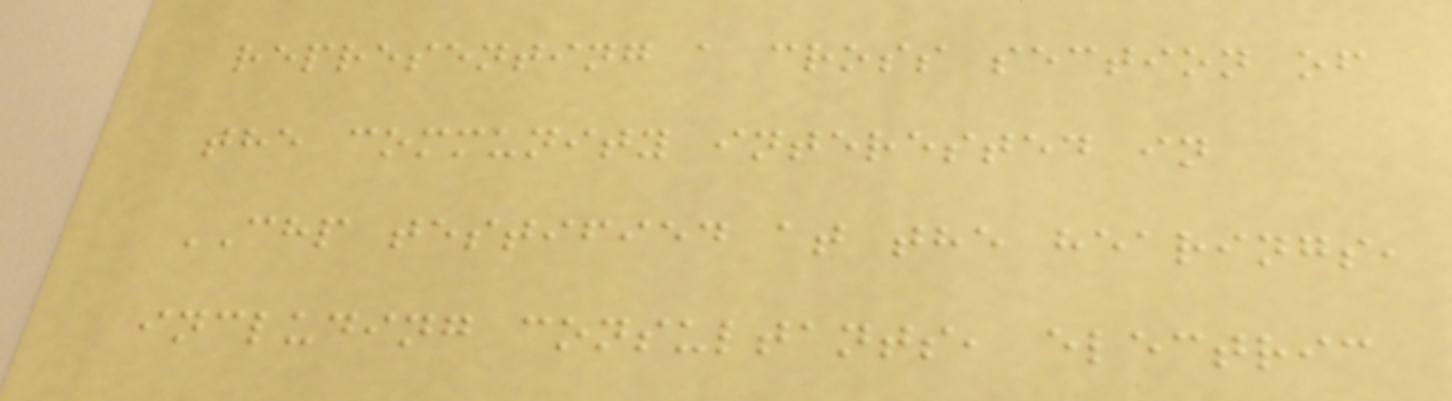representing a cross section of
the community interested in
CHP testified at the hearings,
including consultants, electric
